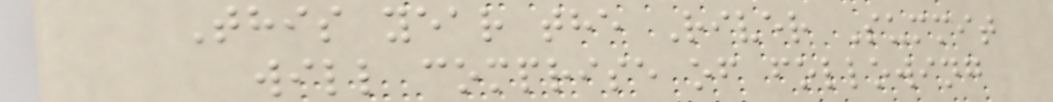This year the River Summit
will comprise of following
